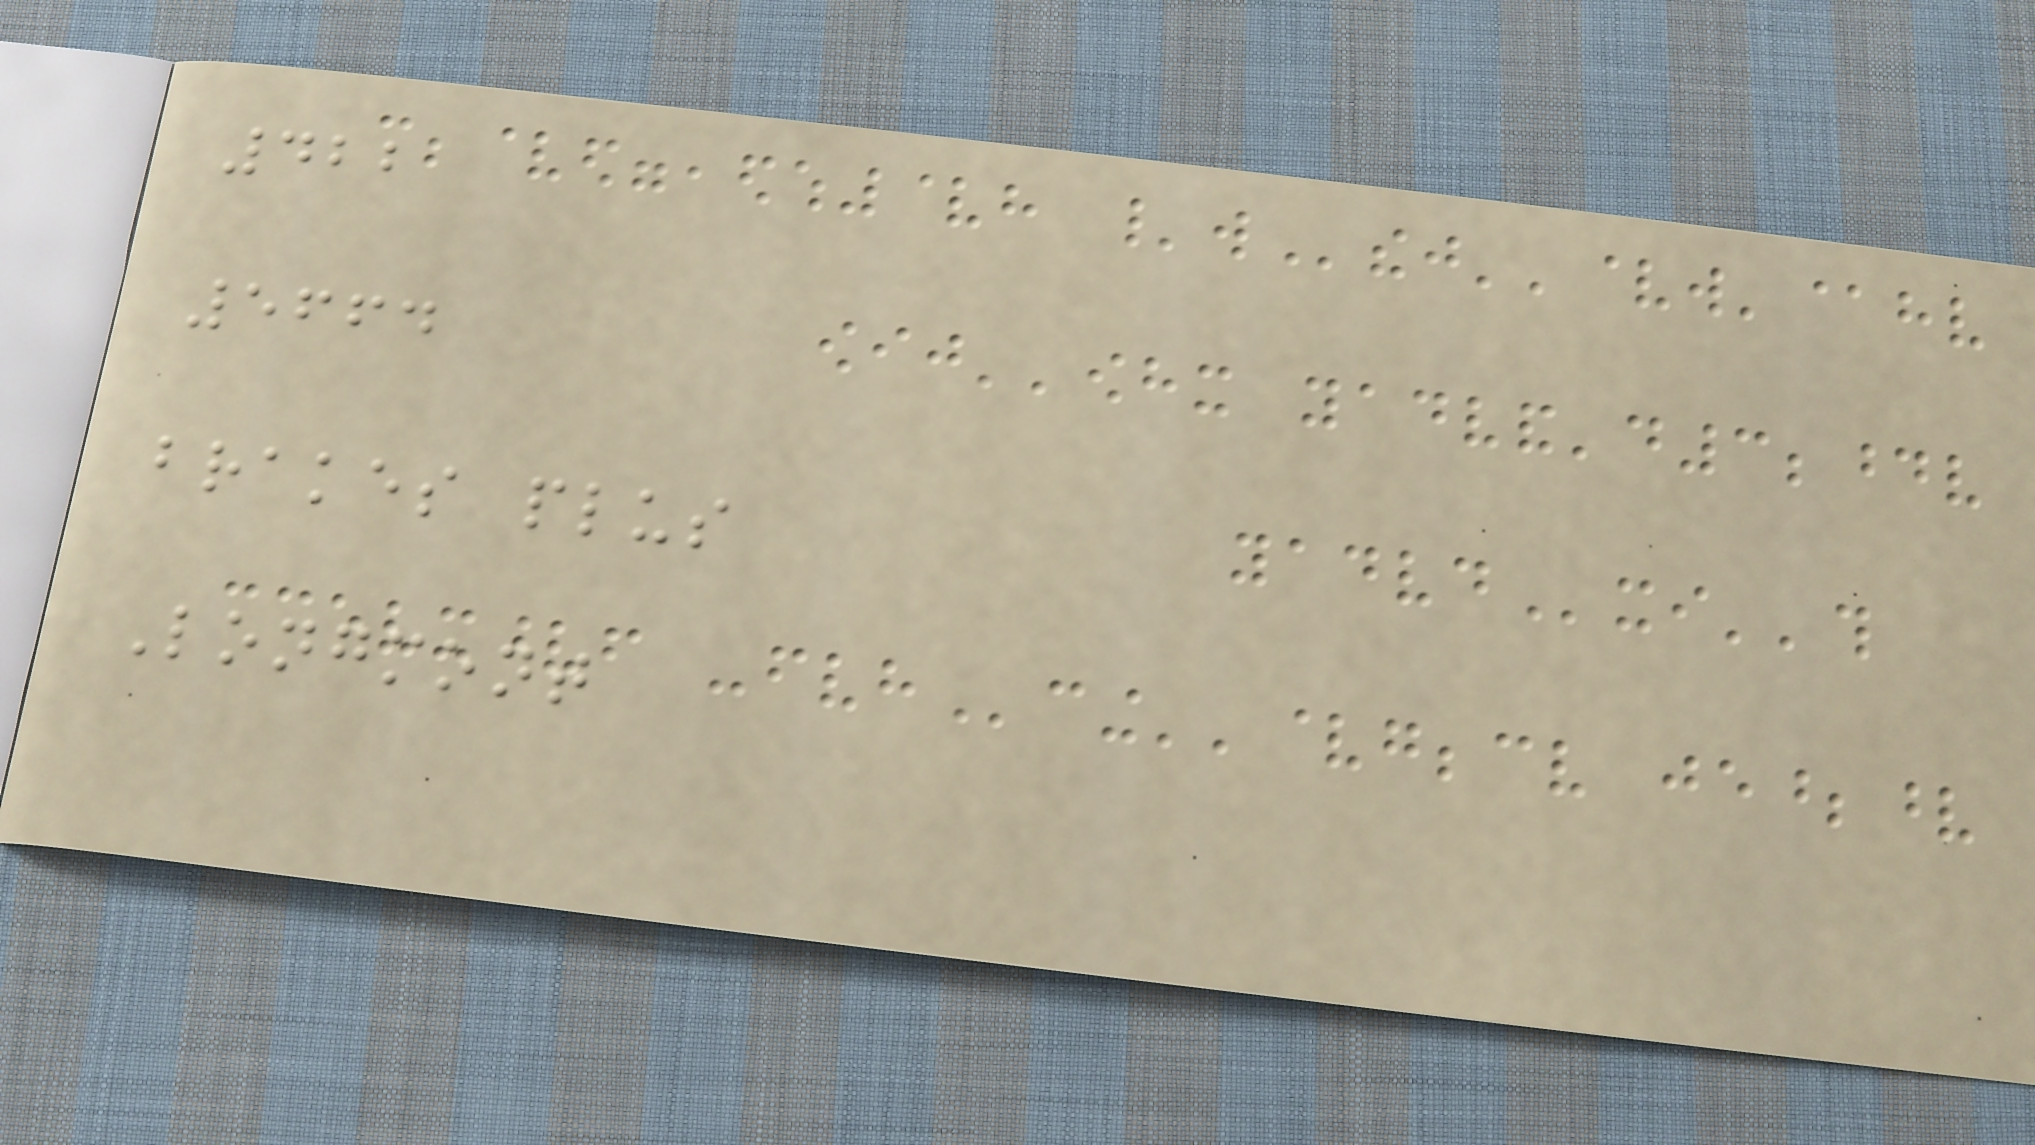422
5664
brakes plus
Longmont
